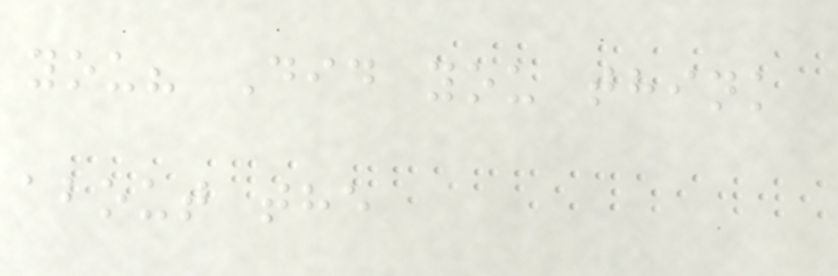you? Did you think
about the
